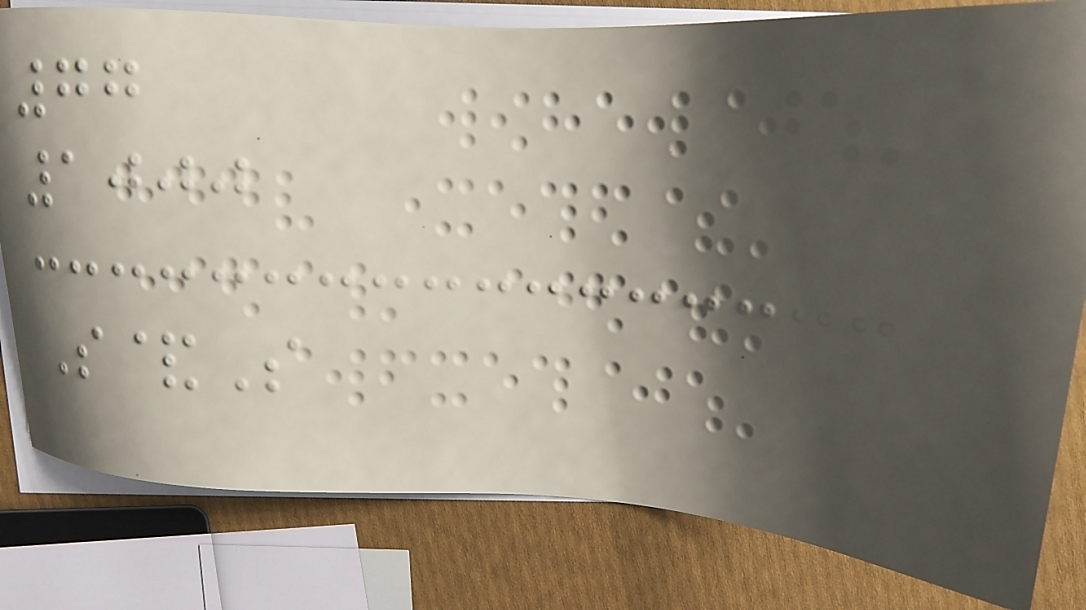77
1000
S&S
